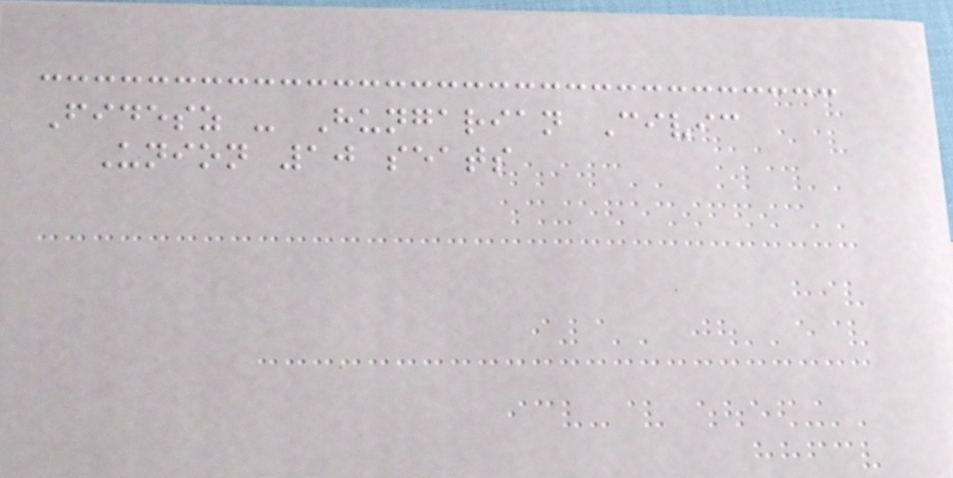Fidesz - Hungarian Civic
Union 10 seats
